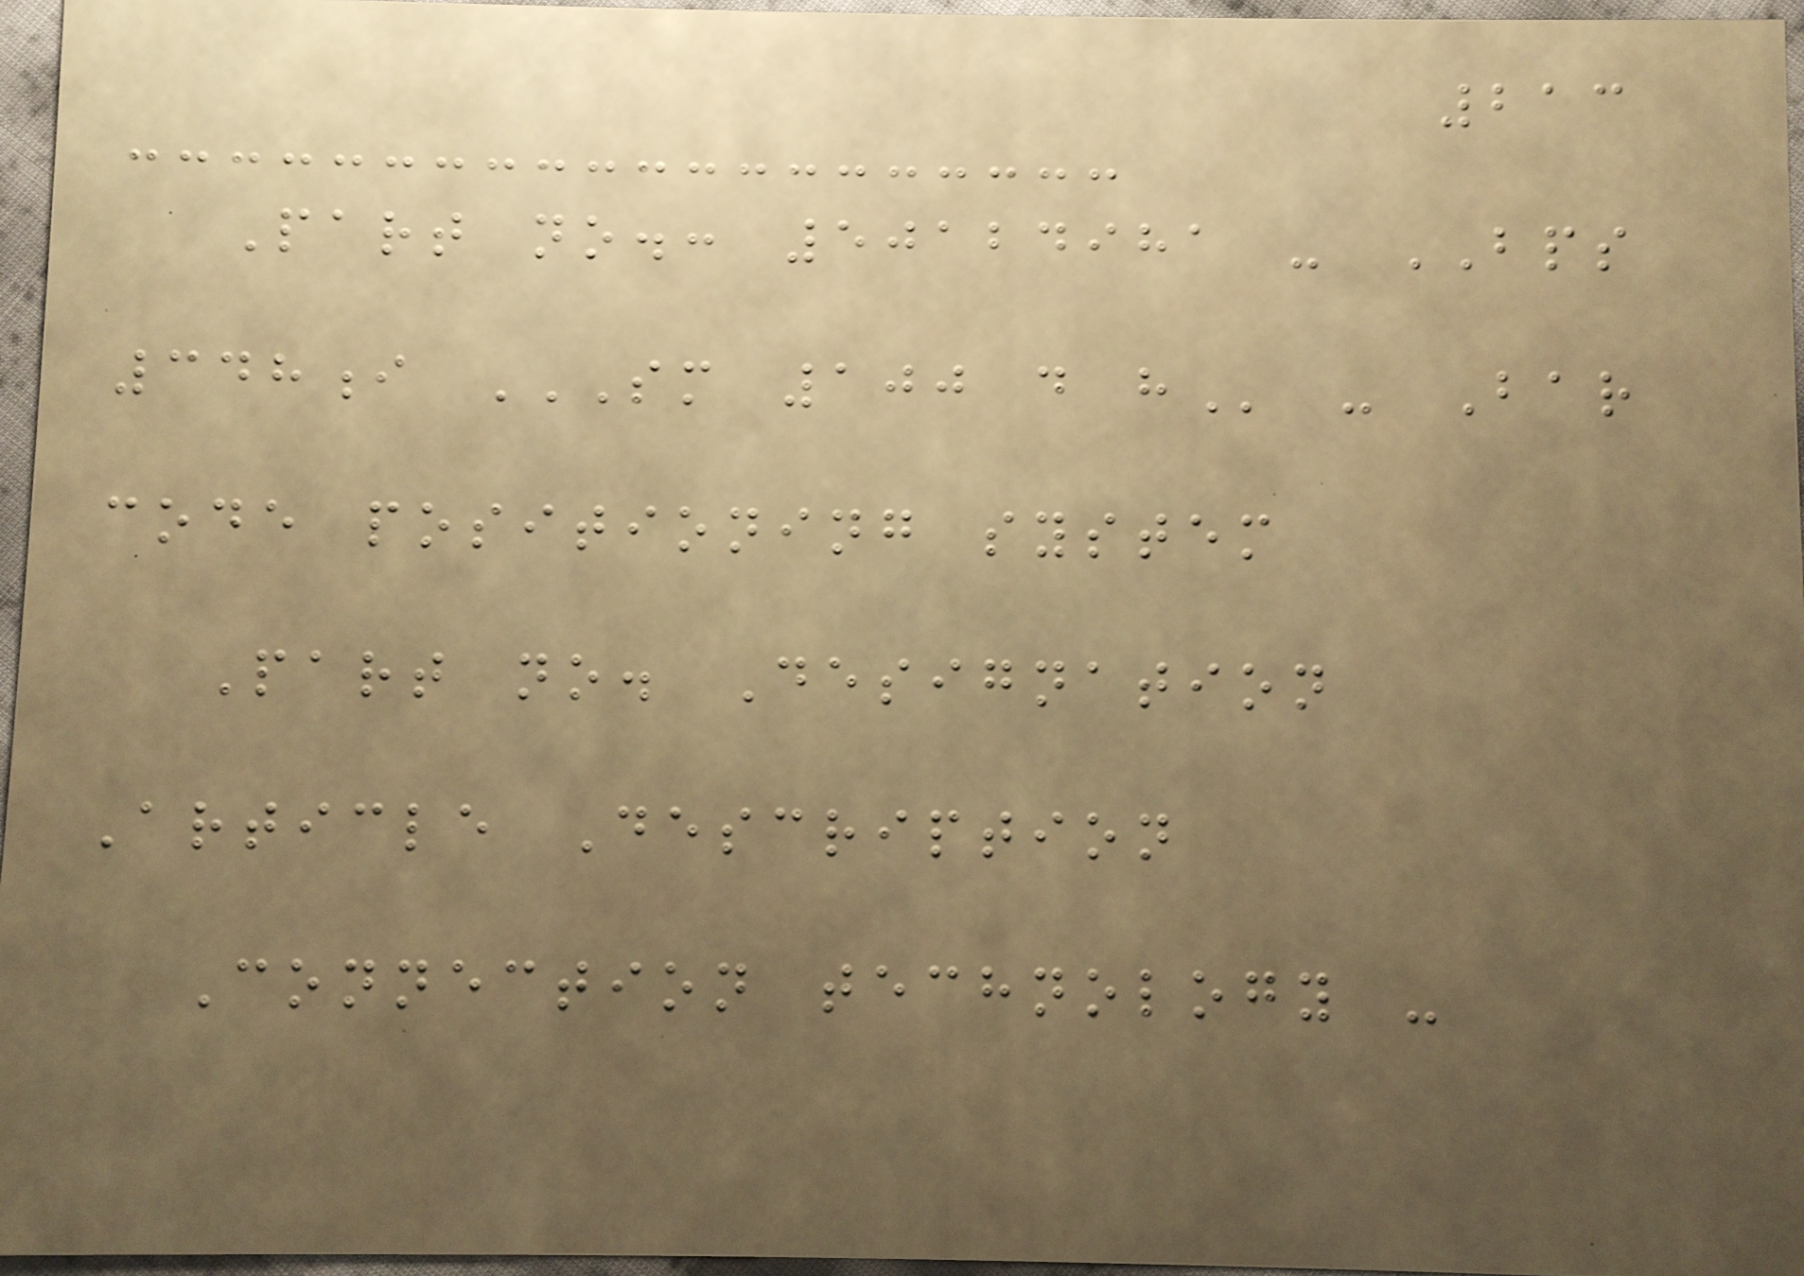213
Part no.: 50124981 - BPS
348i SM 100 D H - Bar
code positioning system
Part no. Designation
Article Description
Connection technology -
